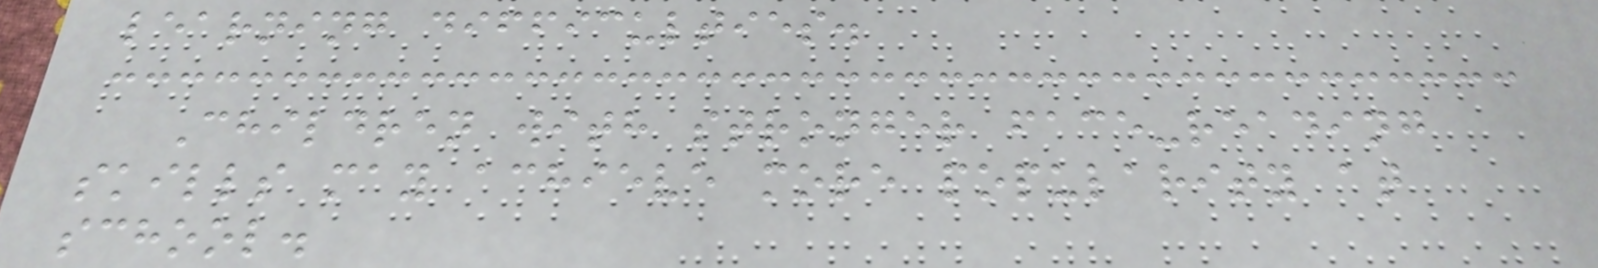learning difficulties.
Children with stronger face-reading
skills may achieve more popularity at
school.
